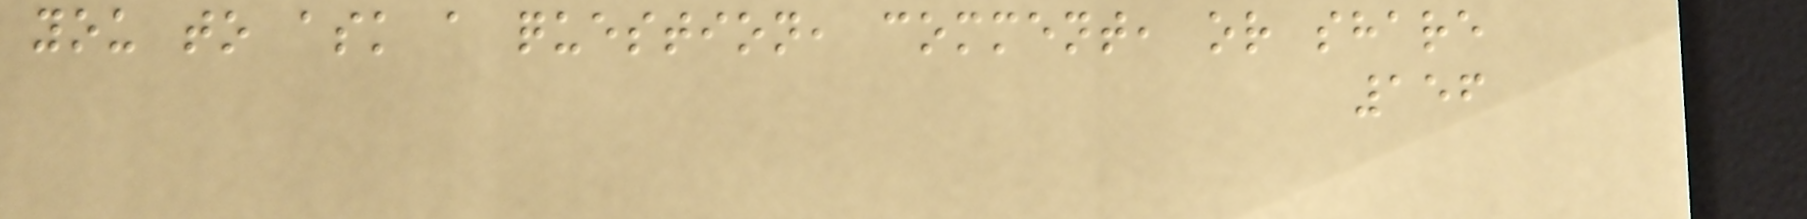you to ask a question, comment, or share
156
